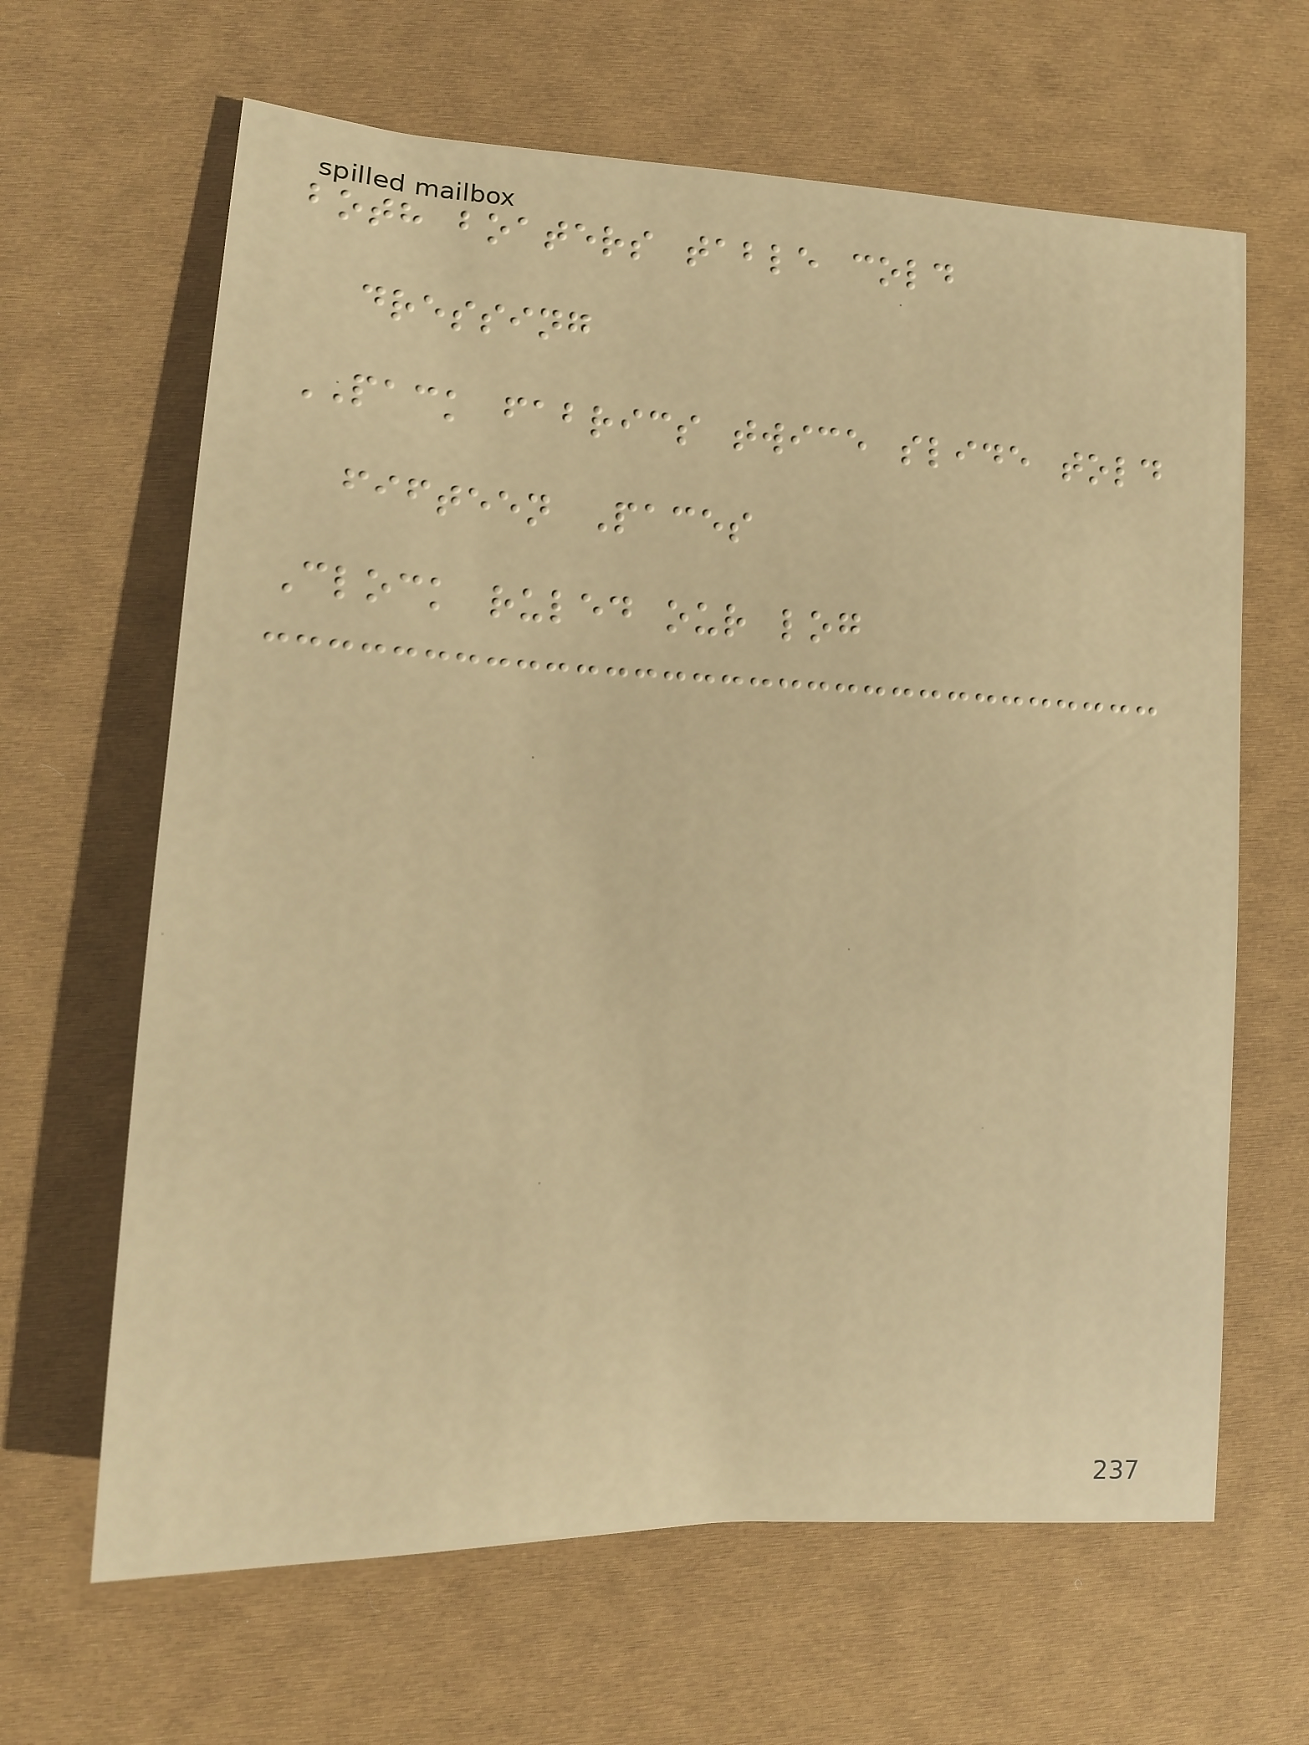both boaters table cold
dressing
PACK fabrics twice slide told
fifteen Paces
Clock ruled our log
